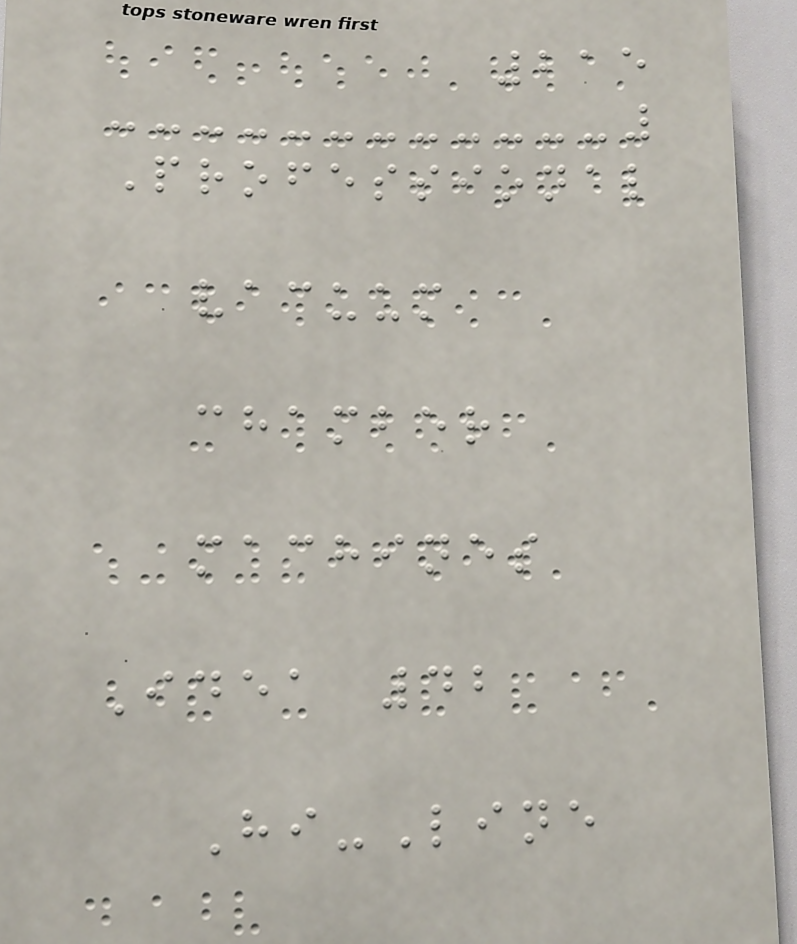215
Professional
vacuum
chamber
machines
Idea 42
Hi-Line
